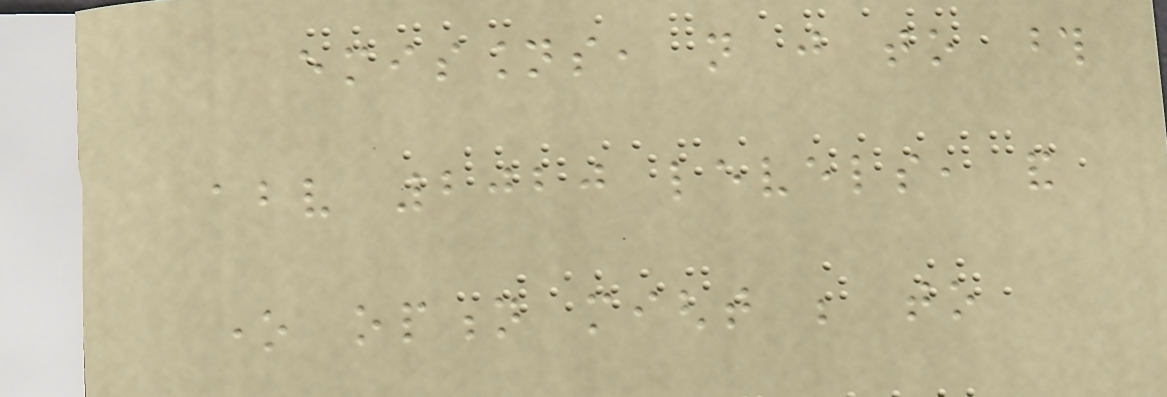emissions, not just to those
above 2020 levels, and
one option might be to
